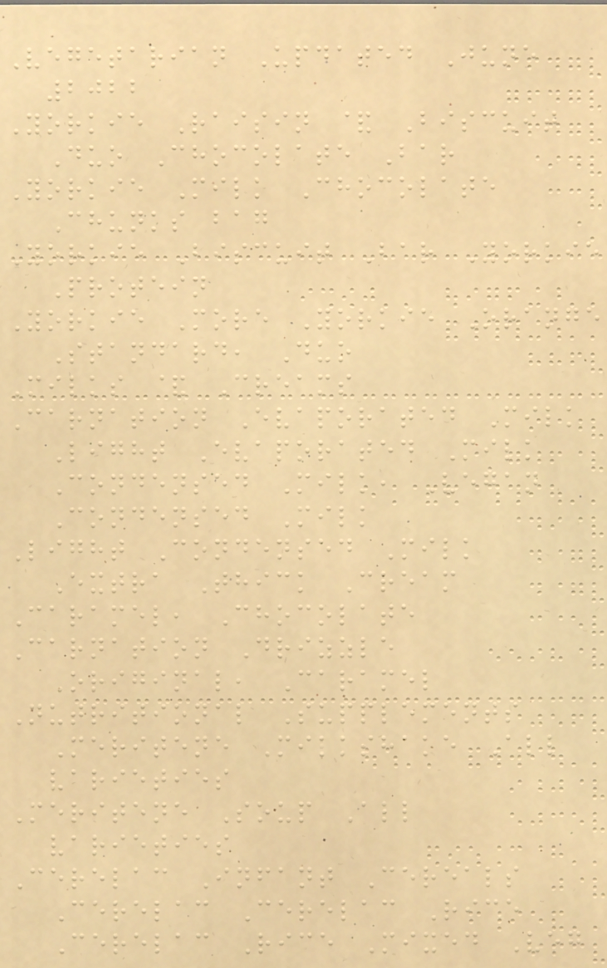Vegetarian Updated June
2022
Yorkie Raisin & Biscuit
Duo Chocolate Bar
Yorkie Milk Chocolate
Chunks bag
Yorkie Biscuit Bar Yorkie
Protein
Yorkie More Yorkie Orange
Standard, Duo
Milks & Creams
Carnation Evaporated Milk
Light Evaporated Milk
Condensed Milk, Vegan
Condensed Milk
Light Condensed Milk
Extra Thick Cream
Caramel, Chocolate
Carnation Drizzle
Original, Caramel
Nutritional Supplements
Meritene Milkshake All
varieties
Meritene Soup All
varieties
Cerelac Infant Cereals
Cerelac Cerelac Rice
Cerelac Rice Mixed Veg
